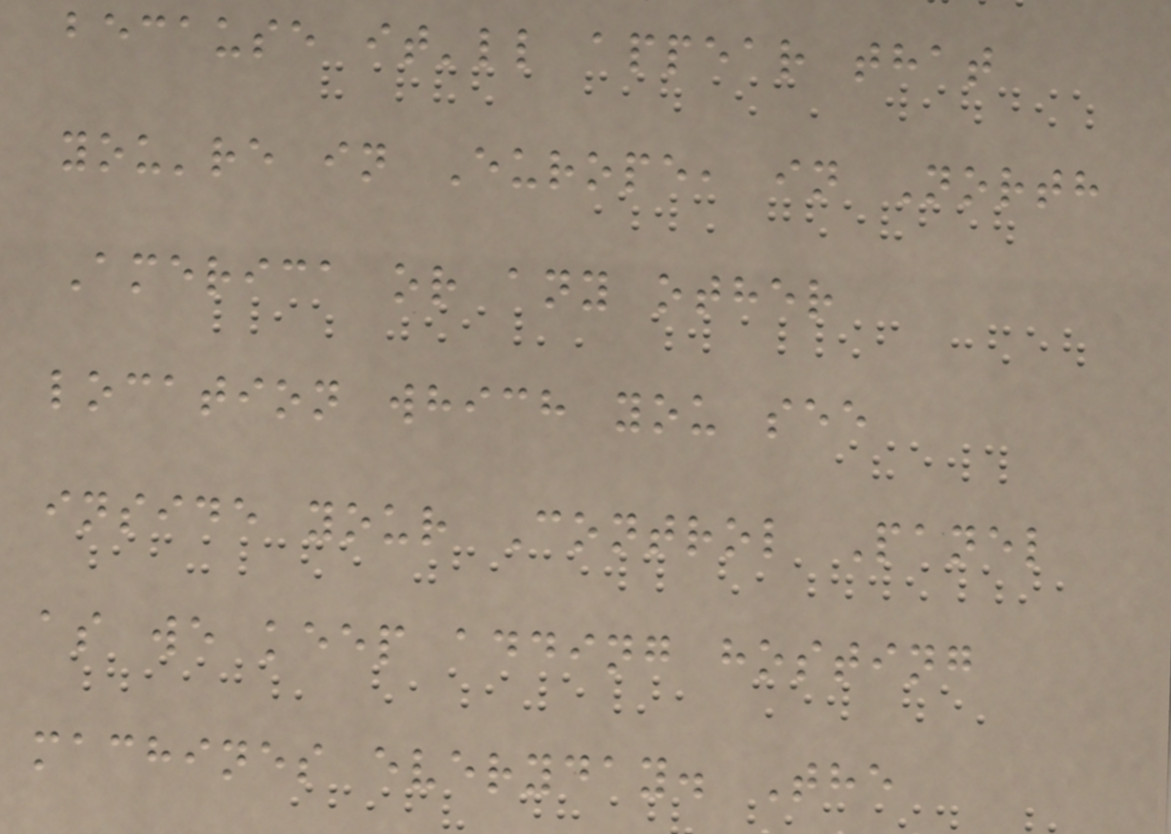because it'll appear that
you're in Europe, in North
America or any other
location which you see
inside your Control Panel
as we keep adding hosting
machines everyday. The
